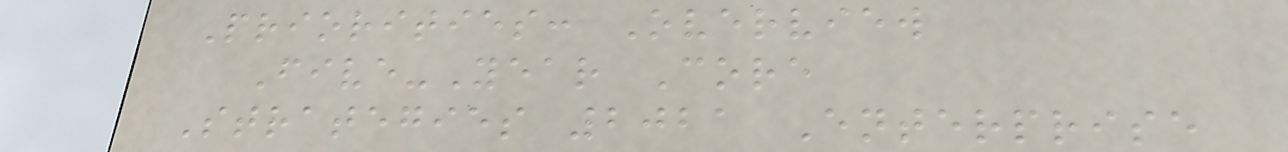Priorities: Overview
Five-Year Core
Strategies 2021 Enterprise
